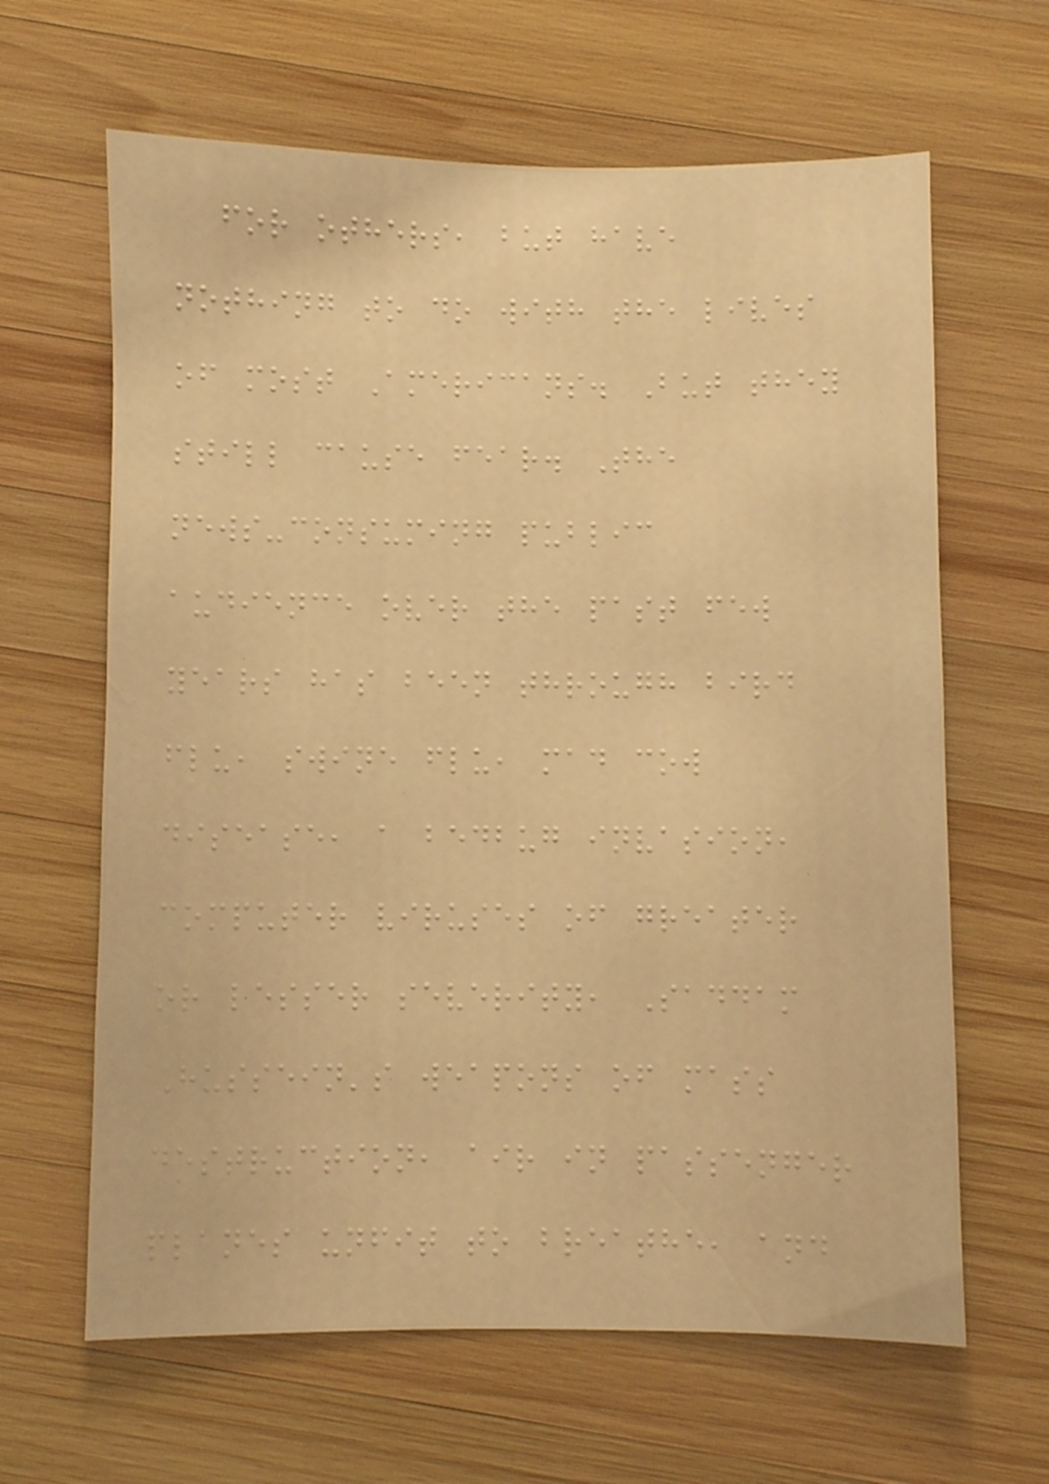for others, but have
nothing to do with the lives
of most Americans. But they
still cause fear. The
news-consuming public
audience over the past few
years has been through bird
flu, swine flu, mad cow
disease, a bedbug invasion,
computer viruses of greater
or lesser severity, Saddam
Hussein's weapons of mass
destruction, air in passenger
planes unfit to breathe, and
